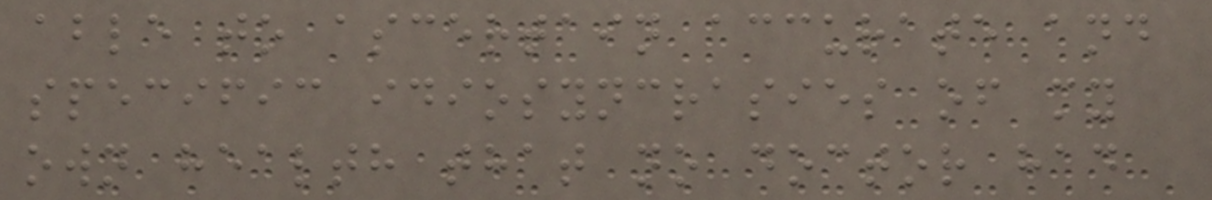able to ascertain accurate and
specific idiosyncrasies of my
own health that no doctor had
